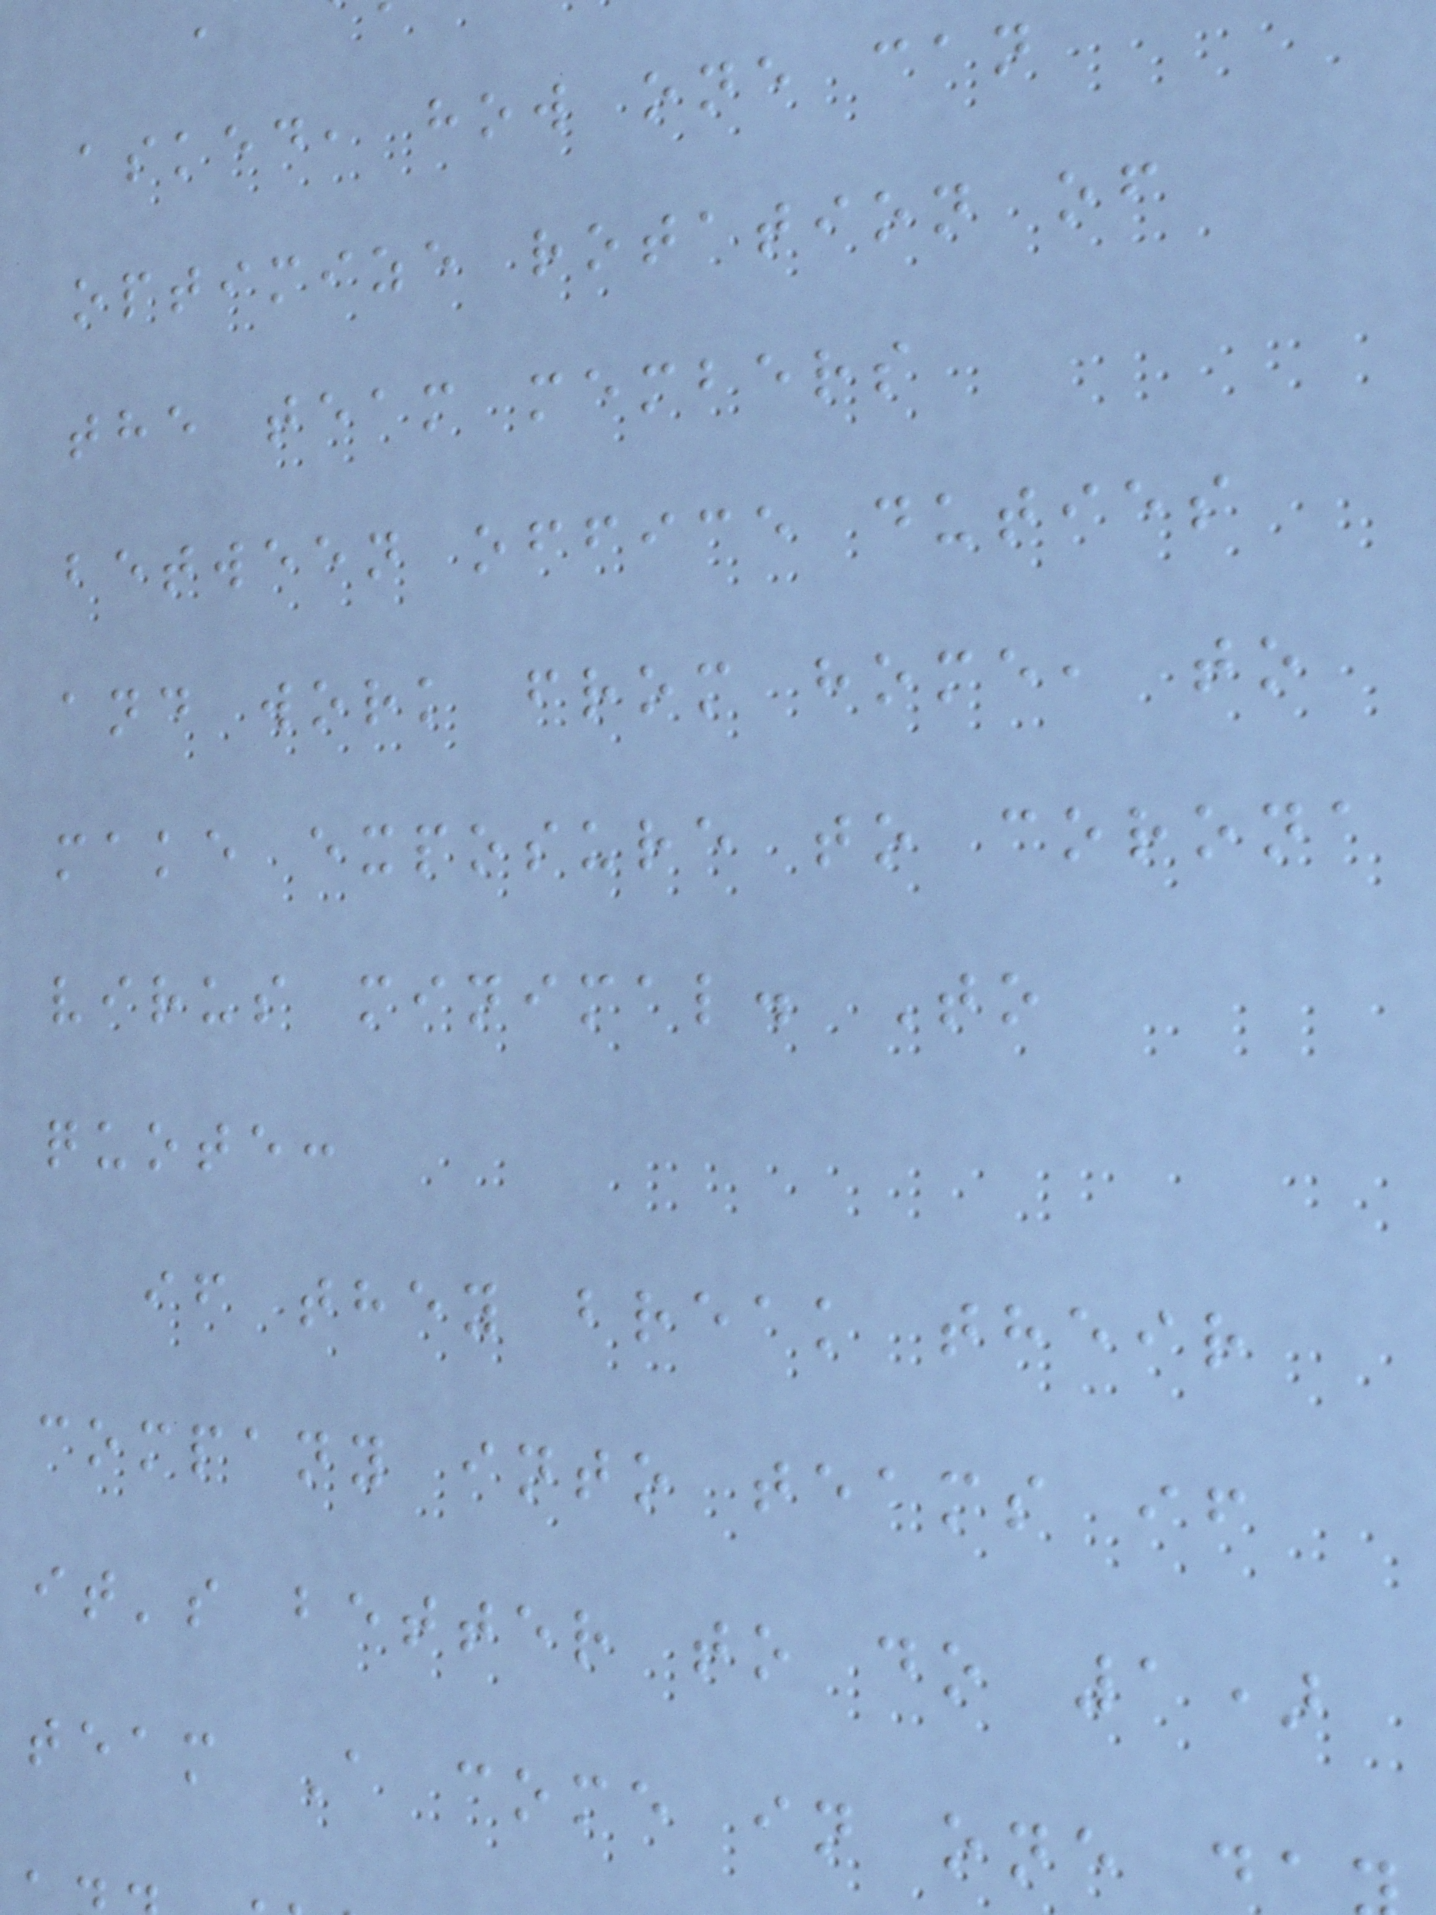asked, how one can
optimize rotation of
the team members
between office duties
and work from home, to
make exposure to corona
virus minimal. To
quote:
if they break their
company into teams if
it's better to do 1)
team A come in one da
